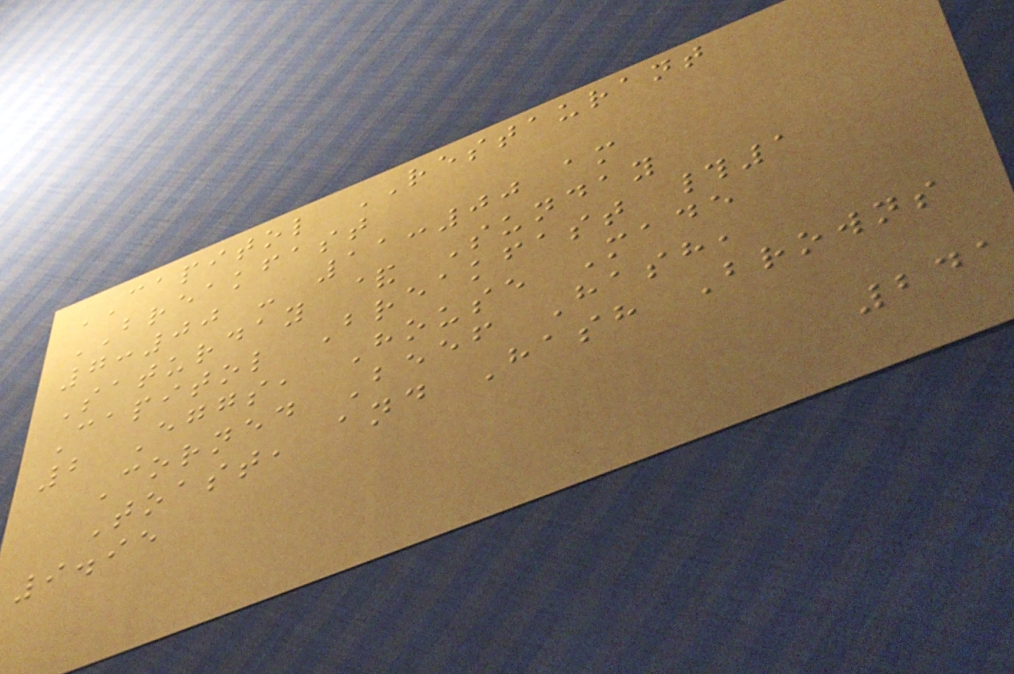CAPITOL RESTAURANT
BREAKFAST
7:00 - 11:00 am
Saturday & Sunday
Capitol Breakfast #1
2 Eggs, House Made
Corned Beef Hash,
Toast, and Hash Browns
9.95
241
